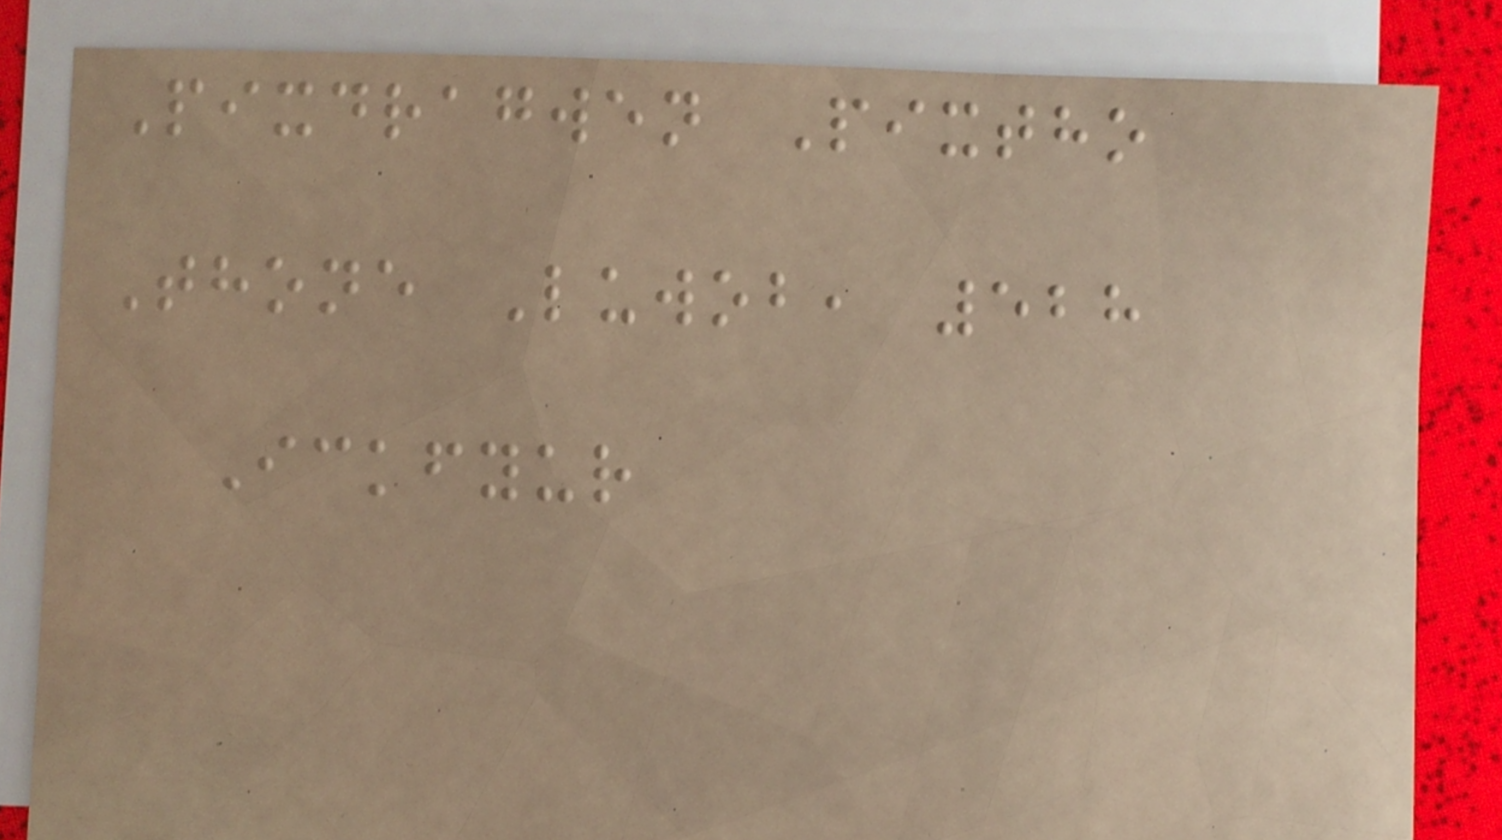Pixdragwen Pixtho
Thone Luwob, 528
Ickfyur
